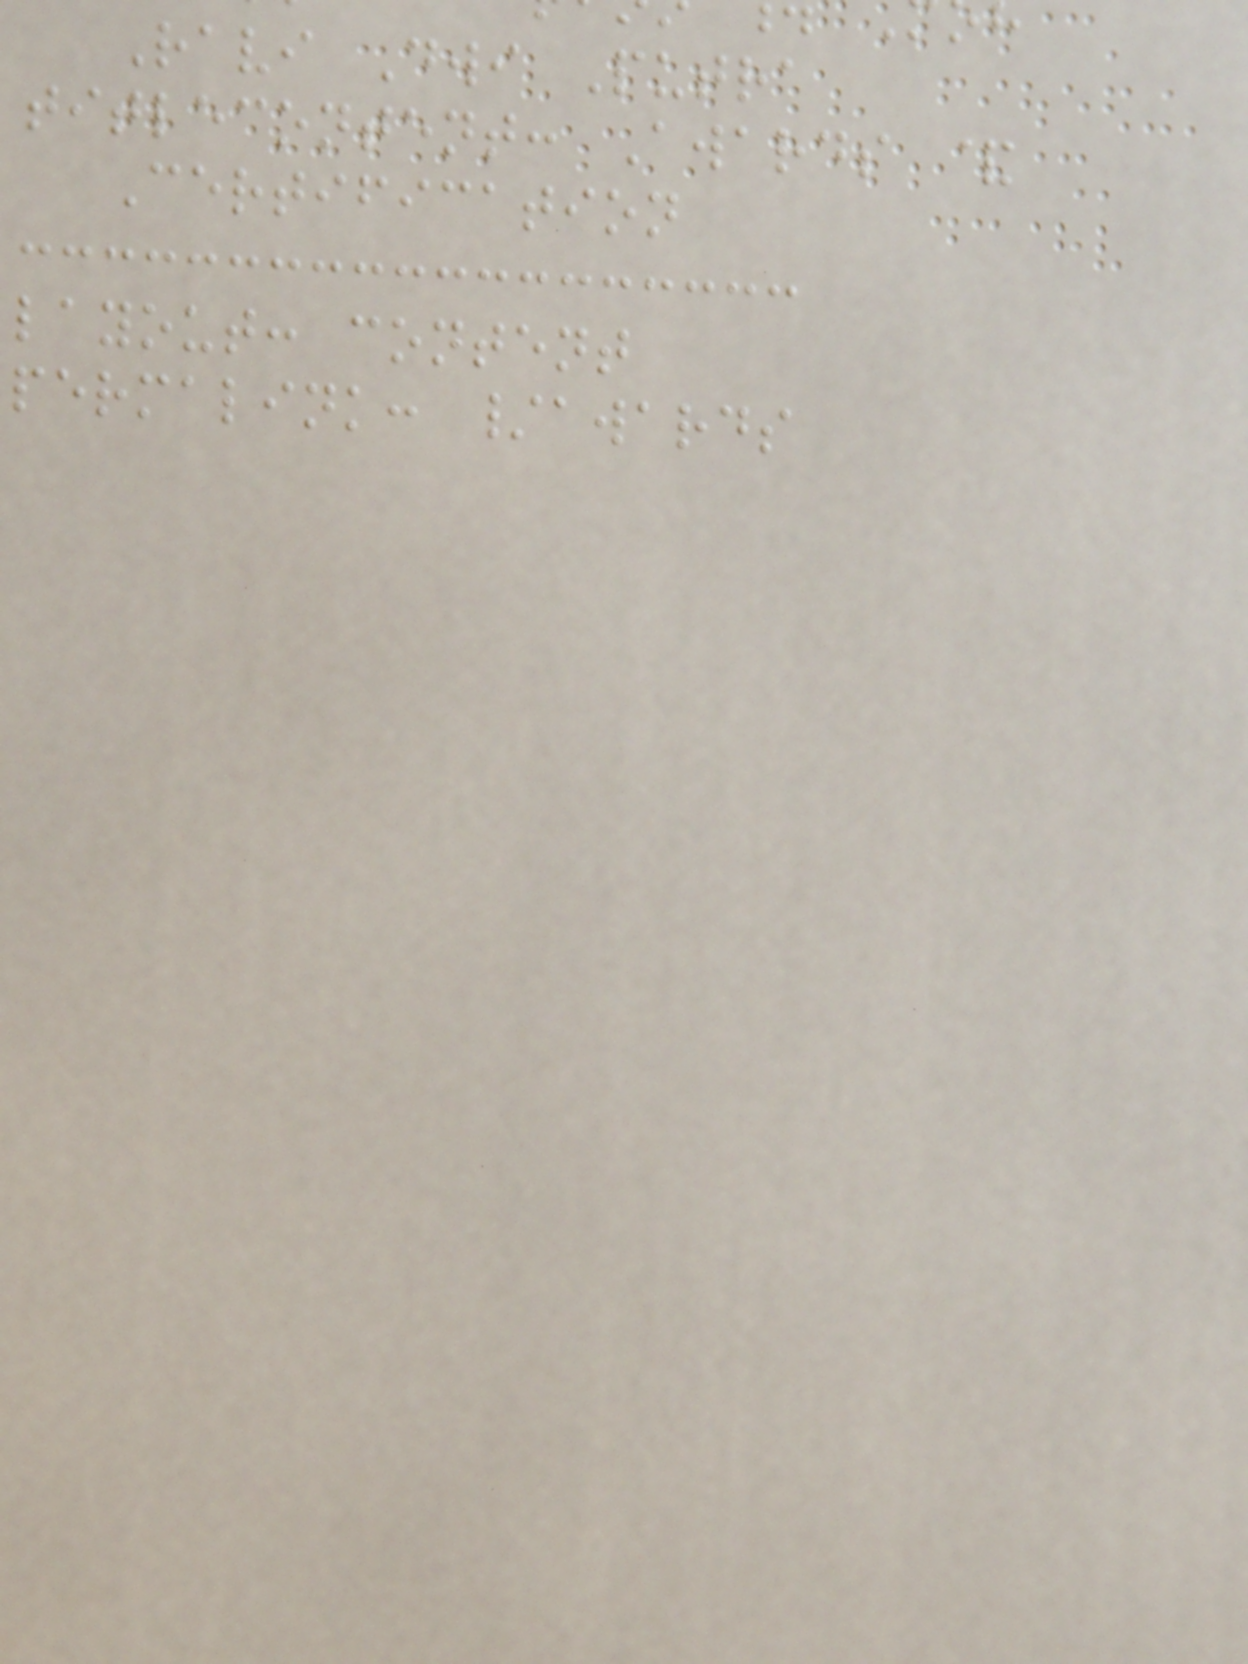Ravi Dwi Putra
titlecontent: Awards &
Certification
layout: content
permalink: /awards
